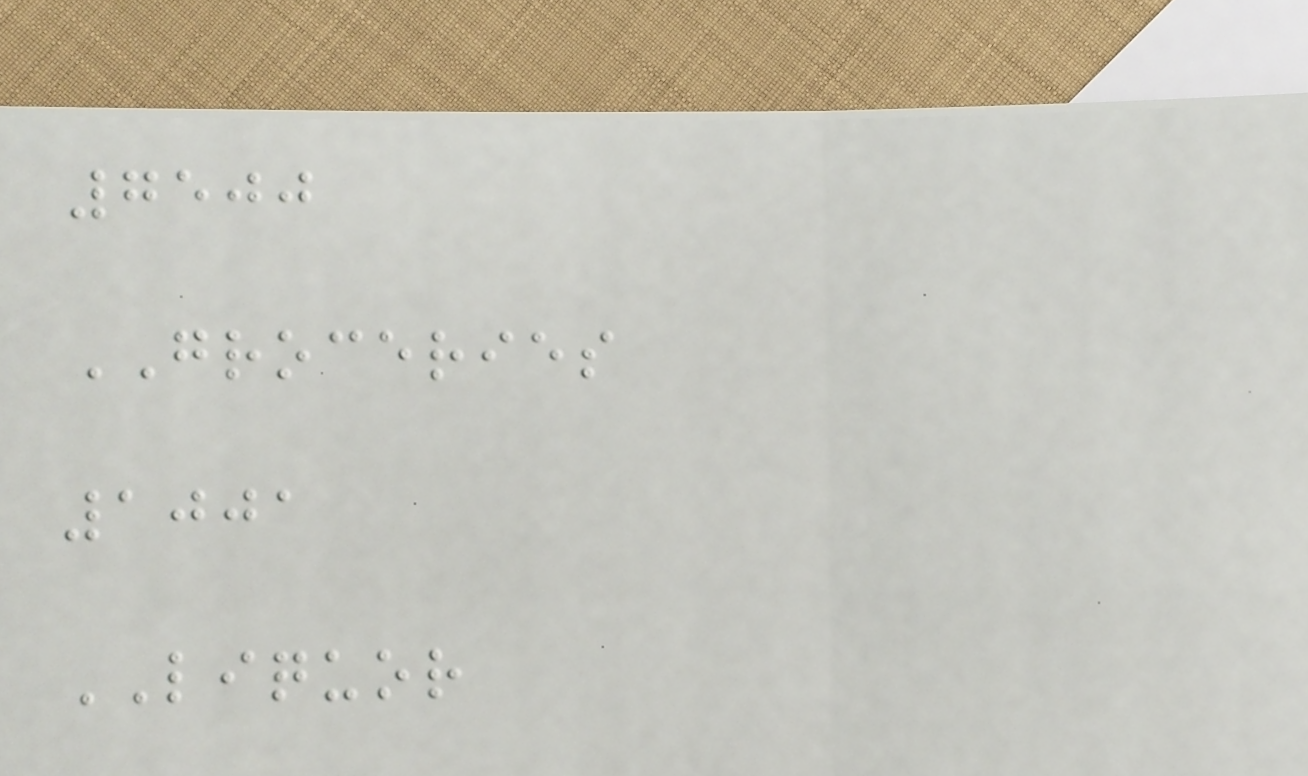7500
GROCERIES
1001
LIQUOR
